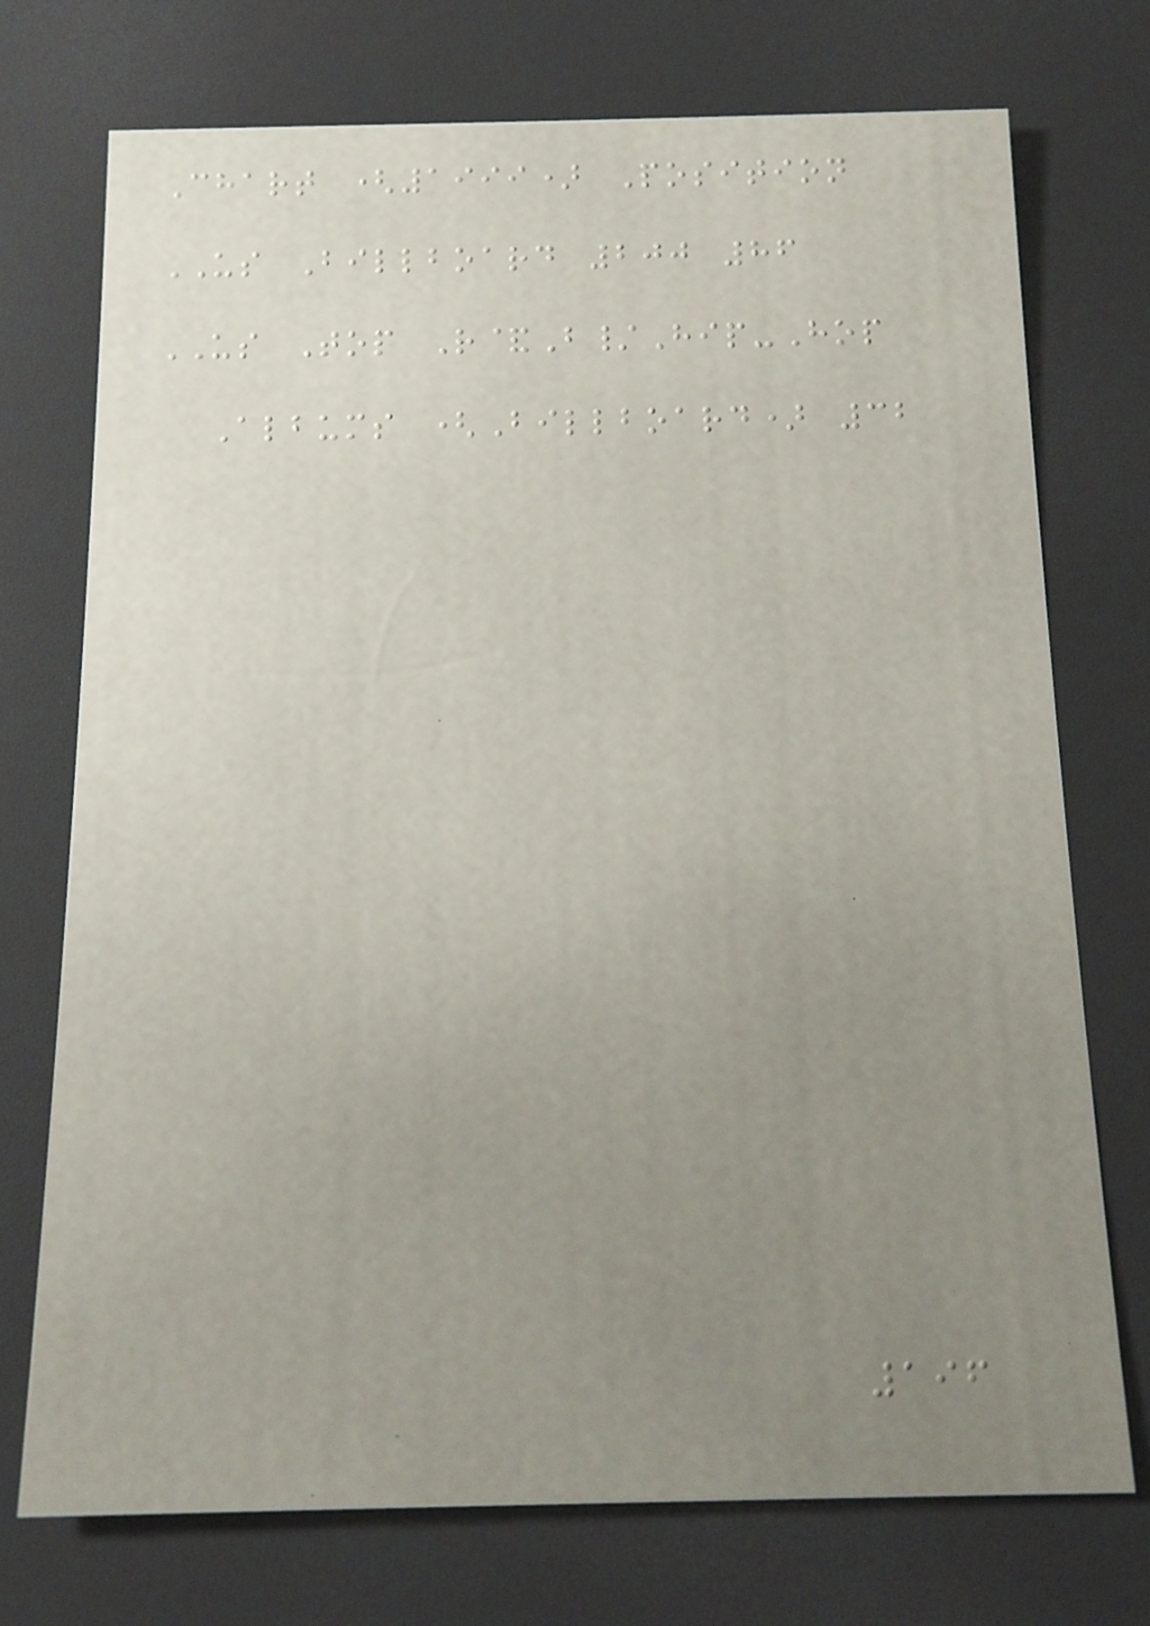Chart (1999) Position
US Billboard 200 86
US Top R&B/Hip-Hop
Albums (Billboard) 32
196
